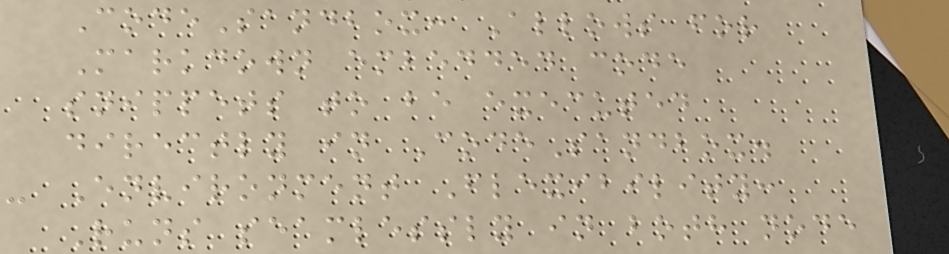CodeSandbox: Allows for
Markdown embedded code
snippets to be executed
directly in CodeSandbox.
- Environment Flexibility:
Runs seamlessly in both node
